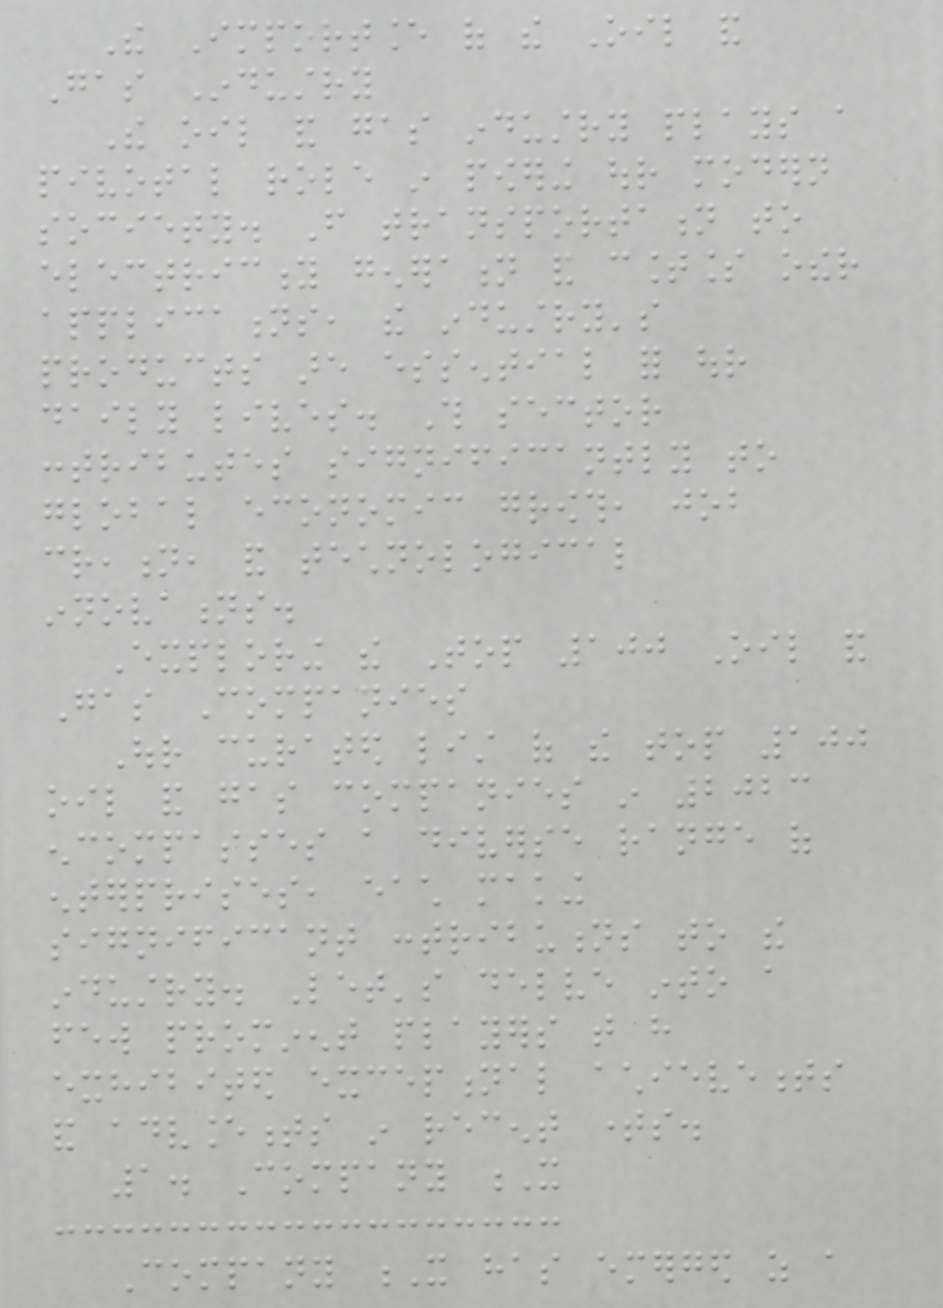The Importance of the Oil and
Gas Industry
The oil and gas industry plays a
pivotal role in powering our modern
society. From transportation to
electricity generation and countless other
applications, the industry's
products are essential for our
daily lives. This sector
contributes significantly to
global economic growth, job
creation, and technological
innovations.
Exploring the Top 100 Oil and
Gas Companies
Our curated list of the top 100
oil and gas companies in 2023
encompasses a diverse range of
enterprises, each making
significant contributions to the
industry. Let's delve into a
few prominent players that have
exhibited exceptional achievements
and advancements in recent times.
1. Company X
Company X has emerged as a
